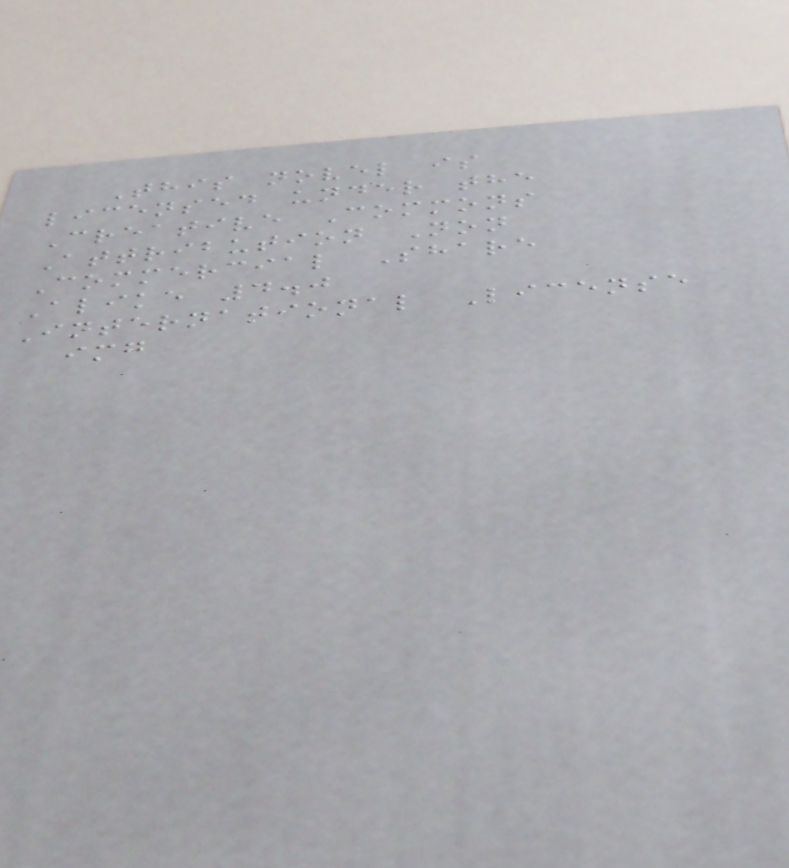This novel is
licensed under the
Creative Commons
Attribution Non
Commercial Share
Alike 4.0
International License
img
